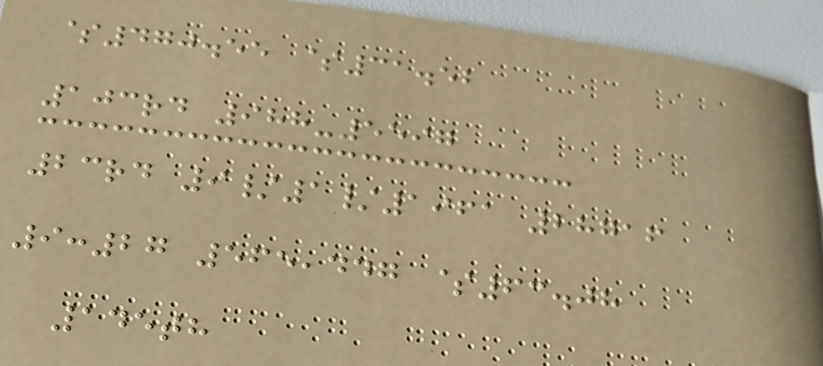$470.55 $31.52
103rd 988-5597
23rd 9/1/1961 28716
9:27 565,447 $63.08
145th
